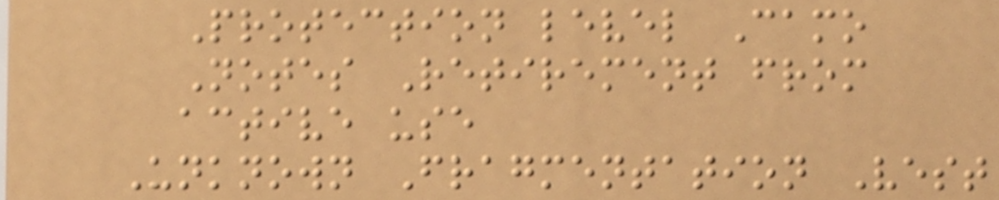Protection level Camo
Notes Retirement from
active use
Unknown Fragmentation Vest
